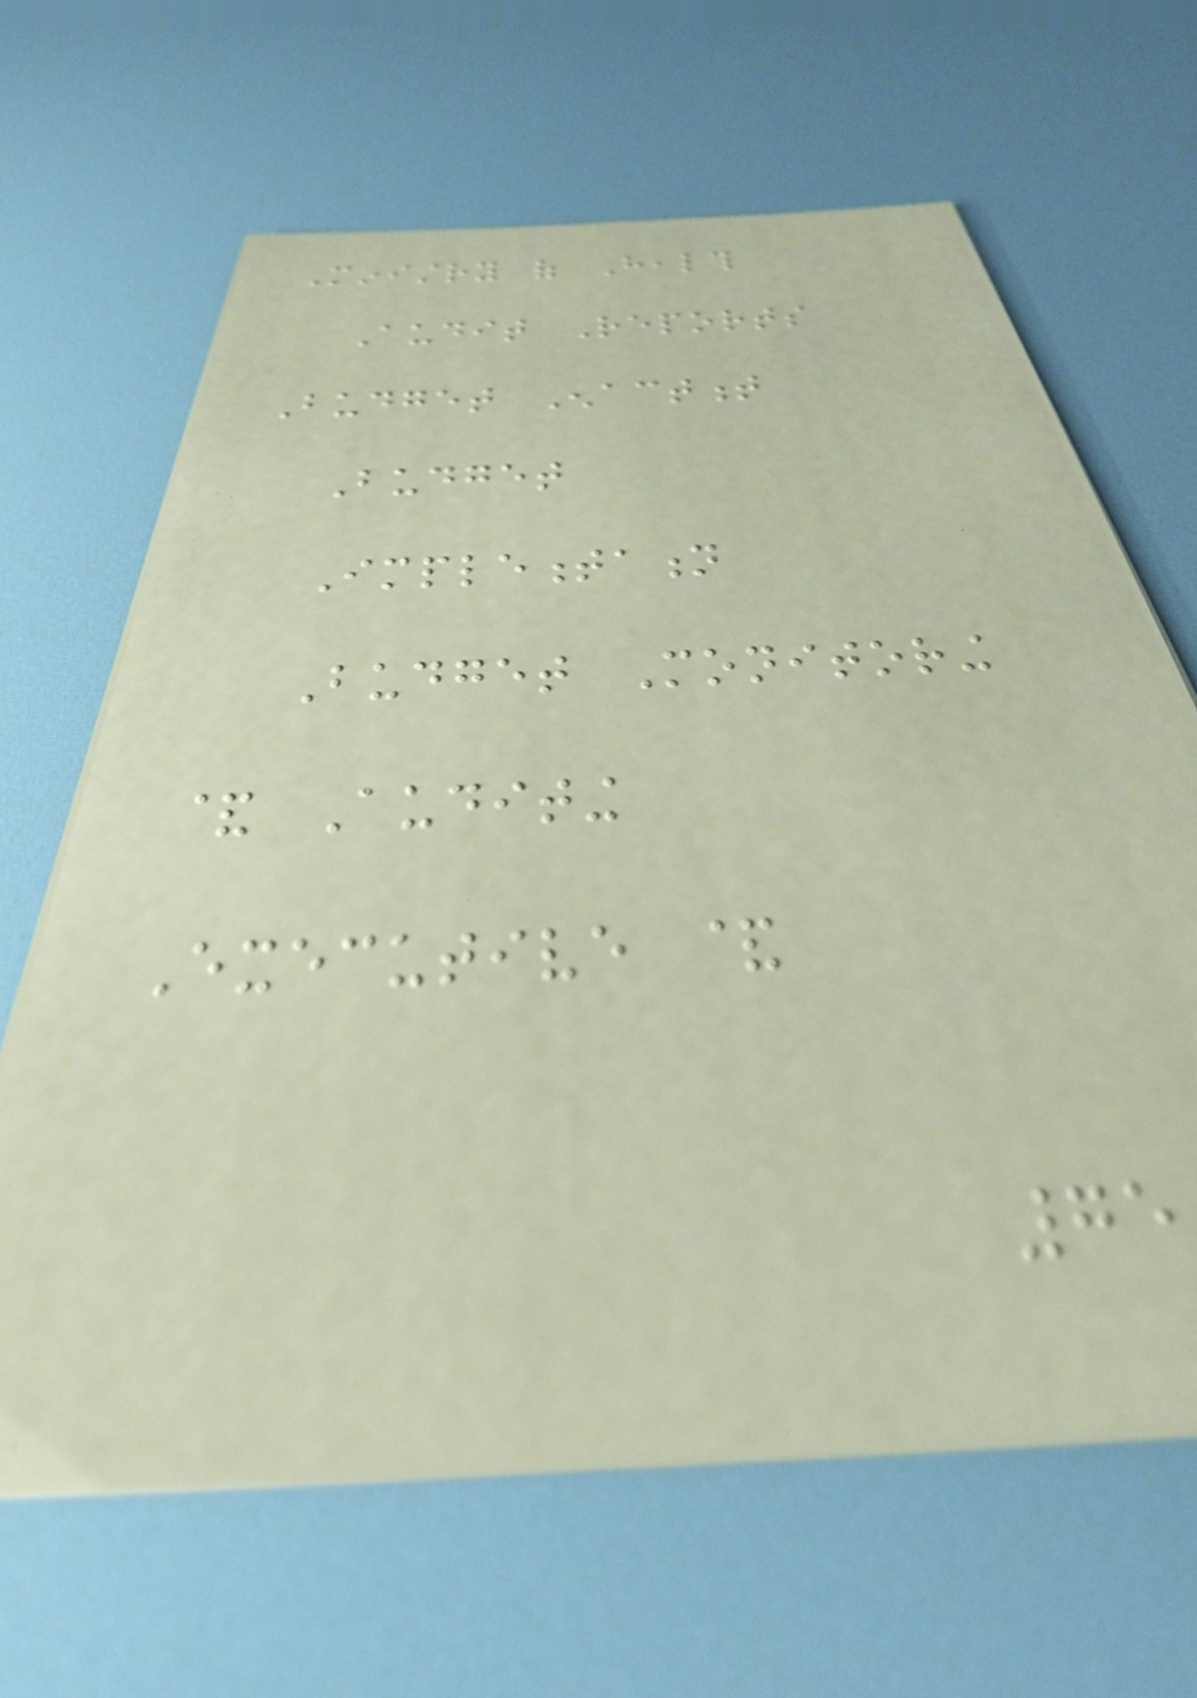Ministry of Health
Audit Reports
Budget Enactment
Budget
Implementation
Budget Monitoring
& Auditing
Executive &
75
